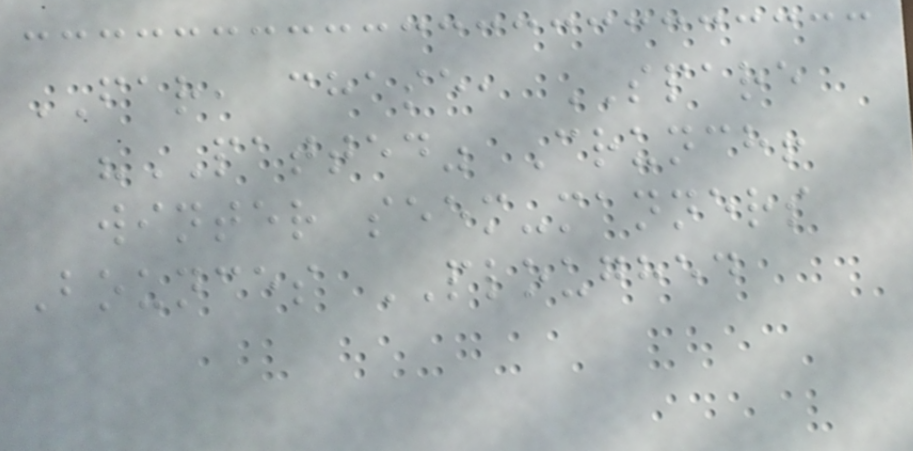FAR, chase, SPARE
"PATTED" Crunch!
winter seem-manners
Bounces PLOUGHED
